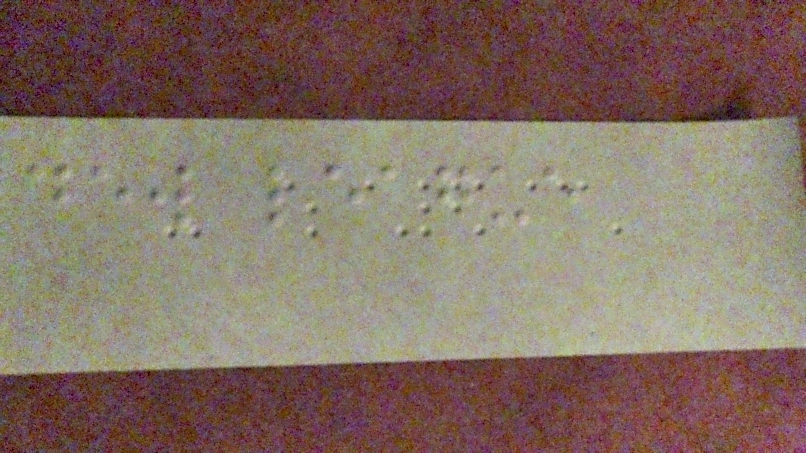dew league
